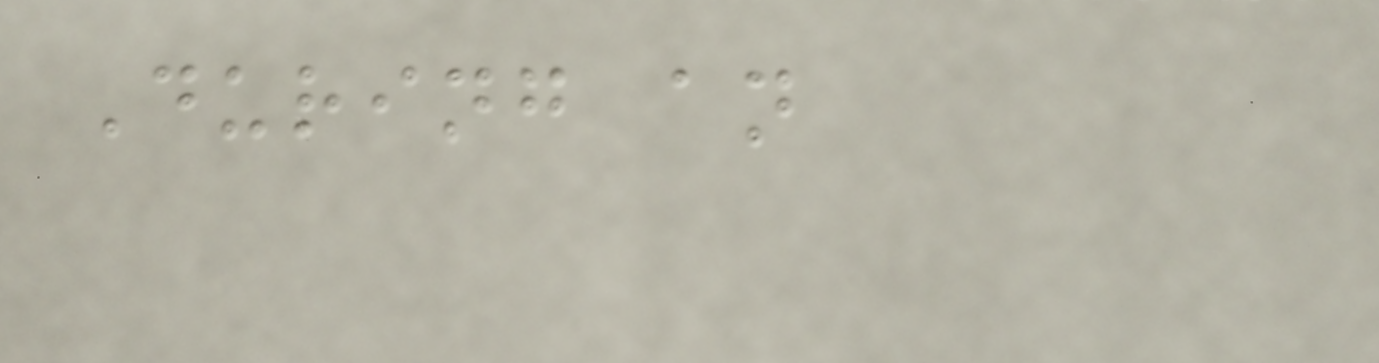During an
